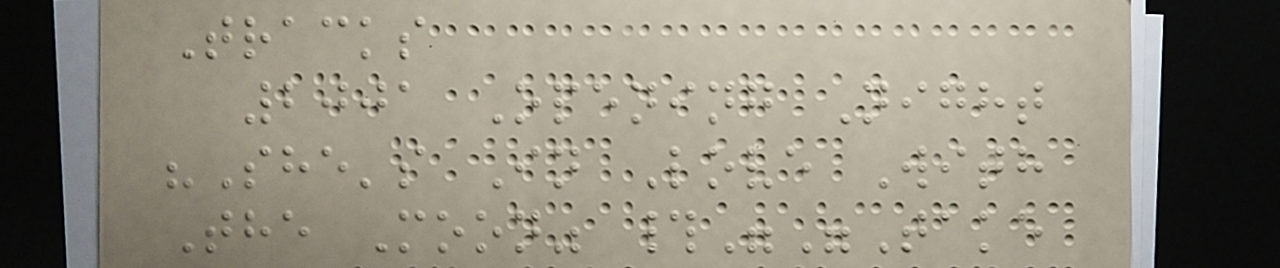Tracks
2001 Opening Night
"She's In Love With
The Moon" #""Take
